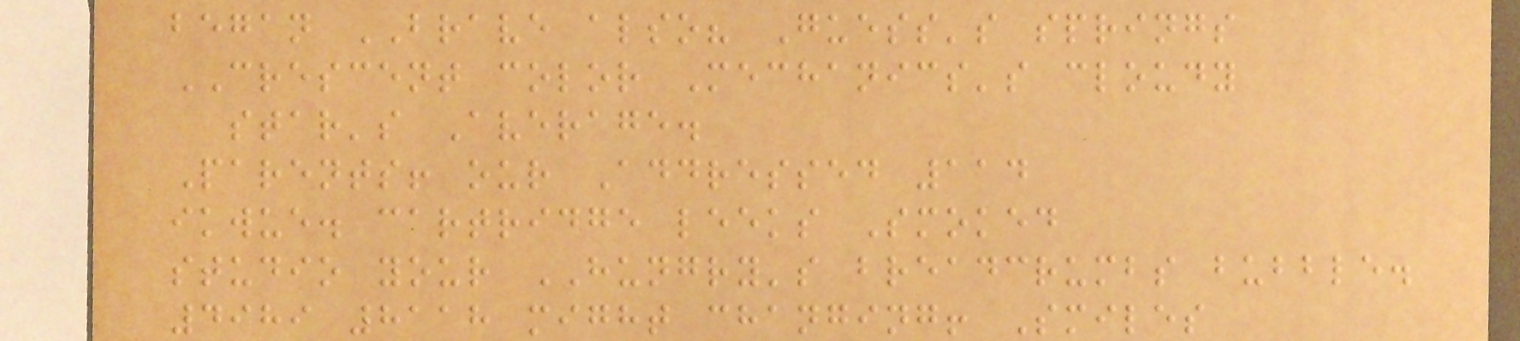began BRAVE also? Guess's springs
CRESCENT color Mechanics's cloudy
star's Average.
Parents! our Addressed 114
ikwue. cartridge leeks Smoked
studio your HUNGRY's breadcrumbs bubble.
4989 8118 might changing! Smiles
